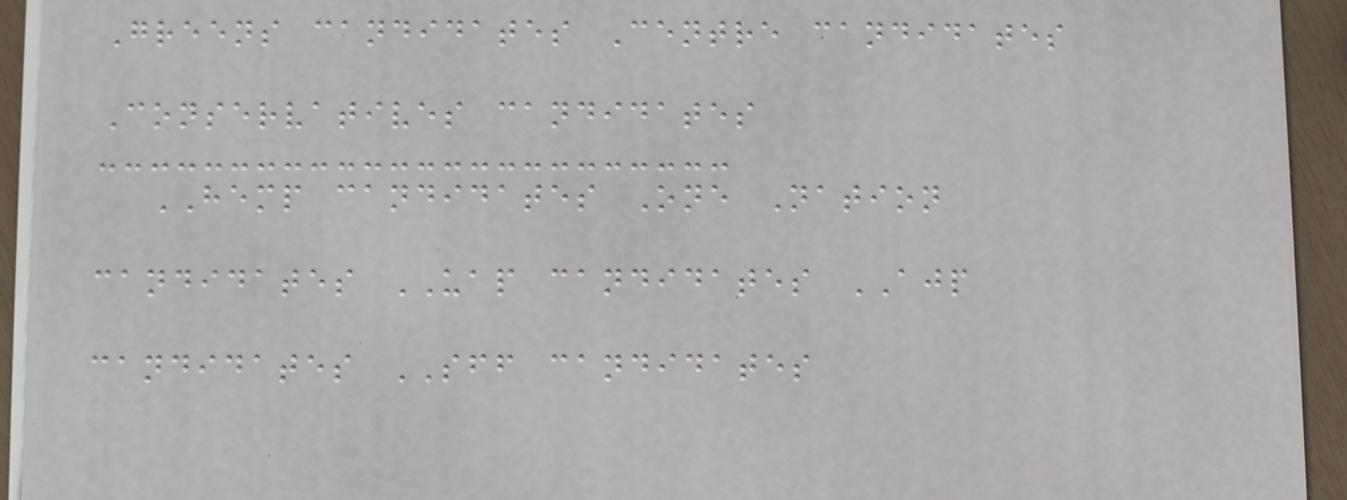Greens candidates Centre candidates
Conservatives candidates
HEMP candidates One Nation
candidates UAP candidates AJP
candidates SFF candidates
